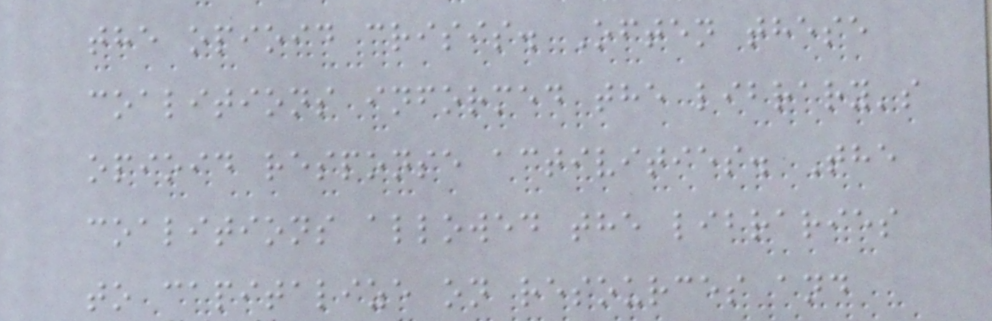the opioid crisis. Often these
coalitions informed the library's
opioid response activities. The
coalitions allowed the libraries
to capitalize on resources and
